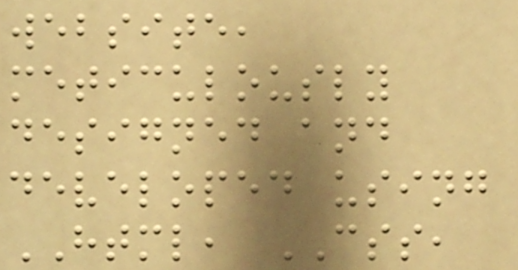website,
meticulously
designed and
developed using
HTML, CSS,
